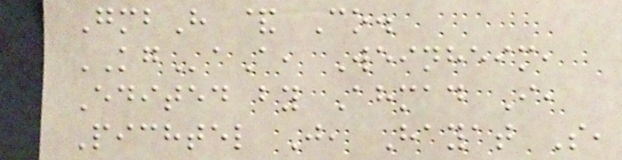GmbH & Co.
KGaA, Weinheim,
Edited by Ahmad I,
Pichtel J, Hayat S,
